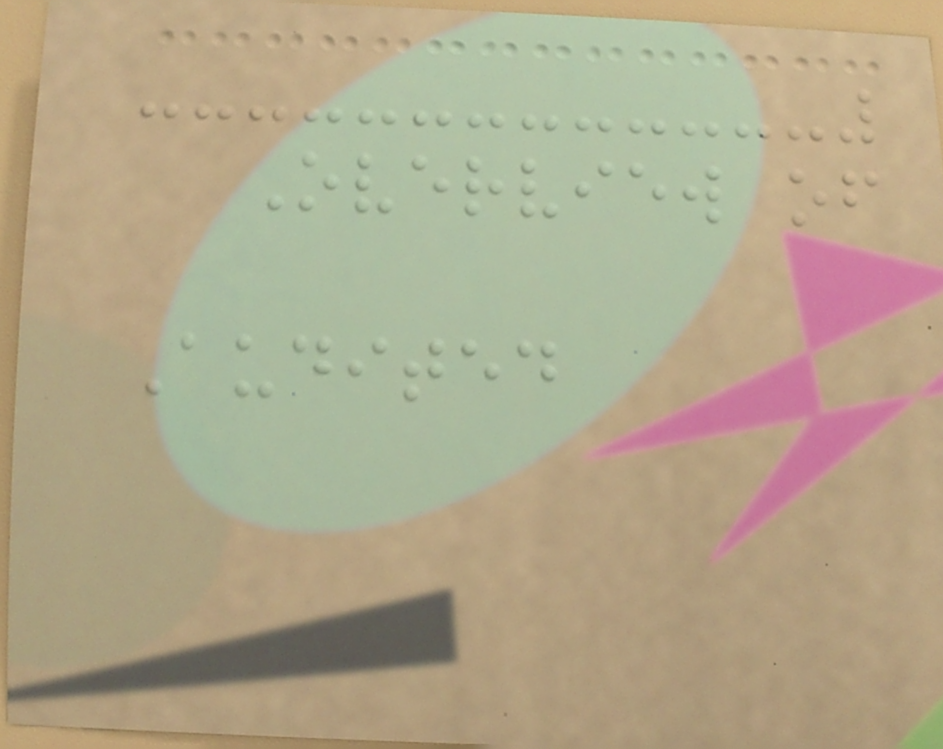Overview of
Audited
